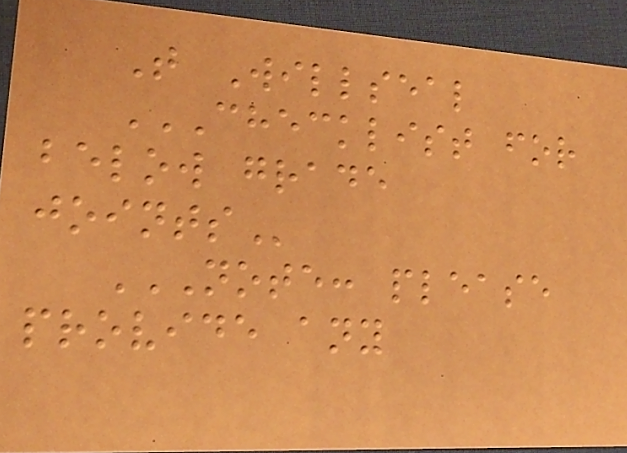T Willseal
CHECKLIST FOR
BELOW GRADE
JOINTS
NOTE: PLEASE
PROVIDE ANY
